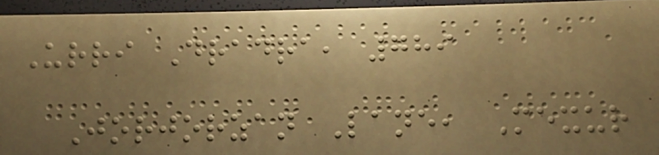Urri Dradra, 789
Jorjorzan Lane, Mexur
